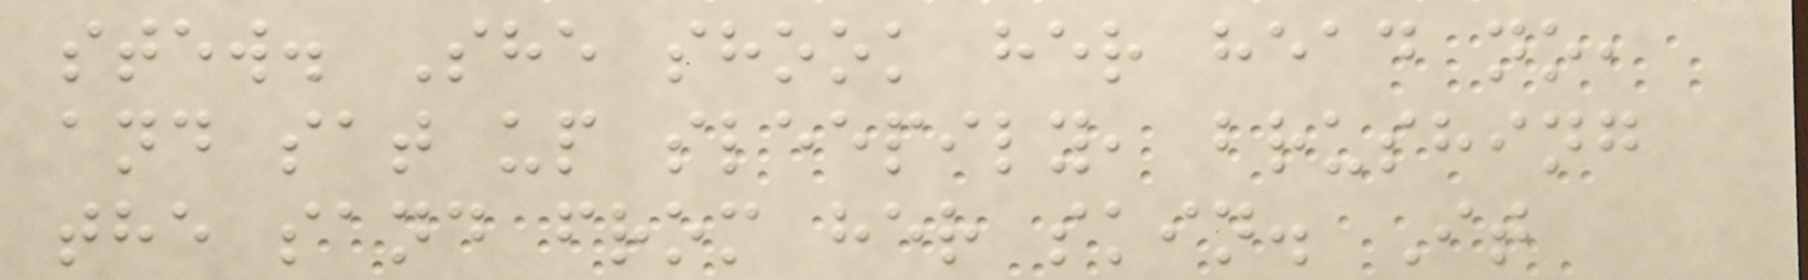stew. She shook her head no,
and sat up sleepily, brushing
the sand from her skin. It
